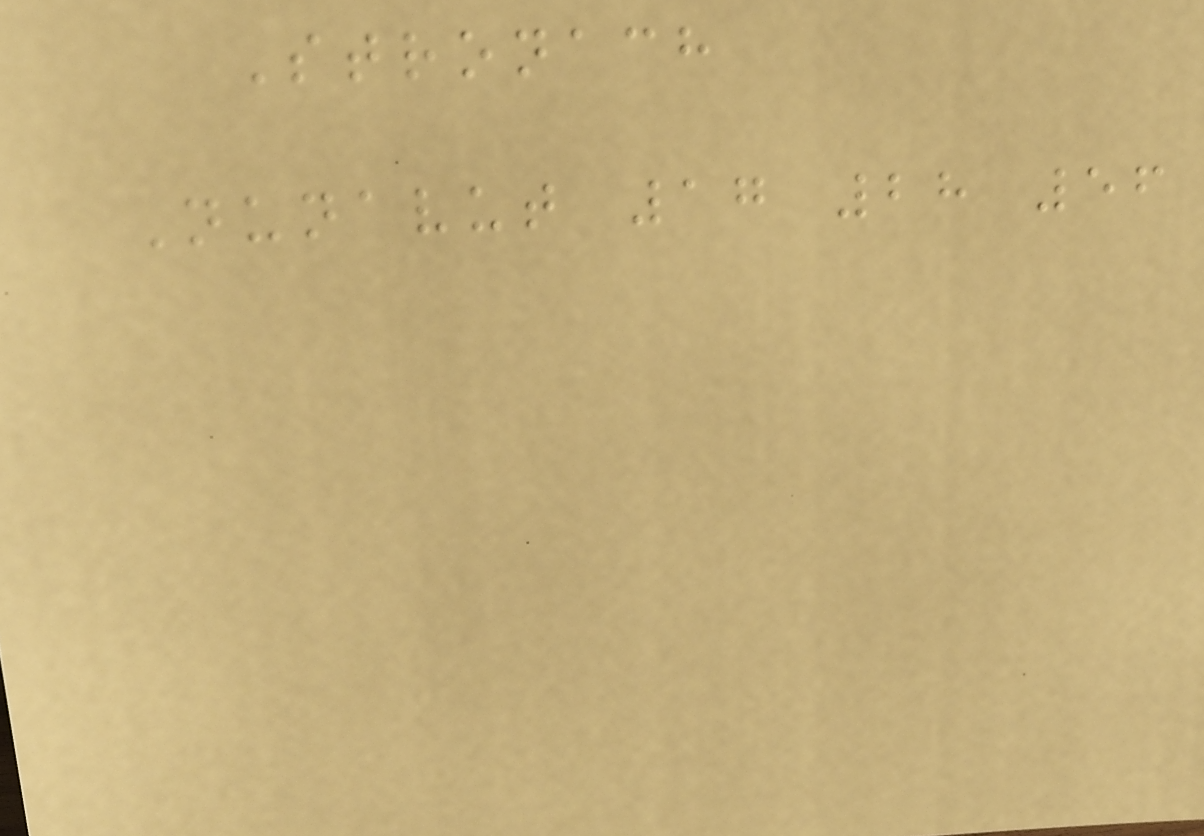Stronach
Nunavut 17 28 56
